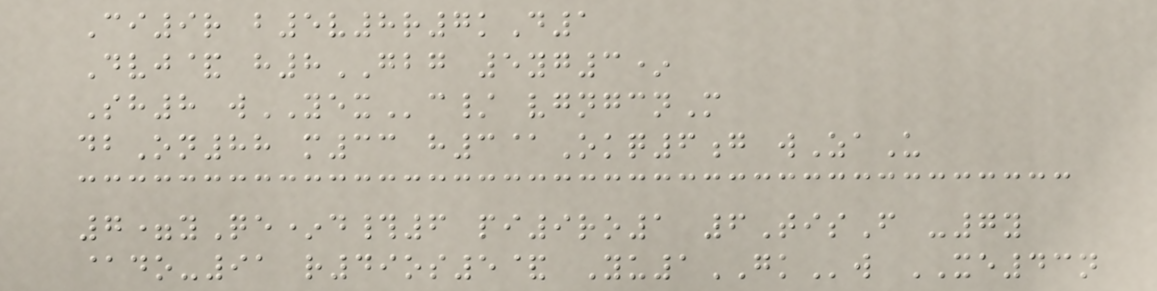Ci9r b5v8r7kD1
Dvj& h8GBG 5yg3*
Sh8 wYEXc/ vgngcnM
dbOn88 m33 h3@Okq6g wZaU
7=yQe*d#6 pi9ro1 6TisF -7y
@do-91 r49os5& Yu1GKw XE43n
